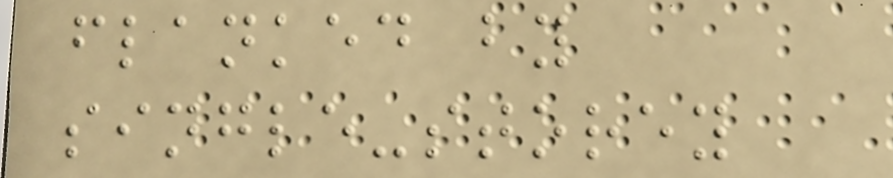flanked by
single-storey
